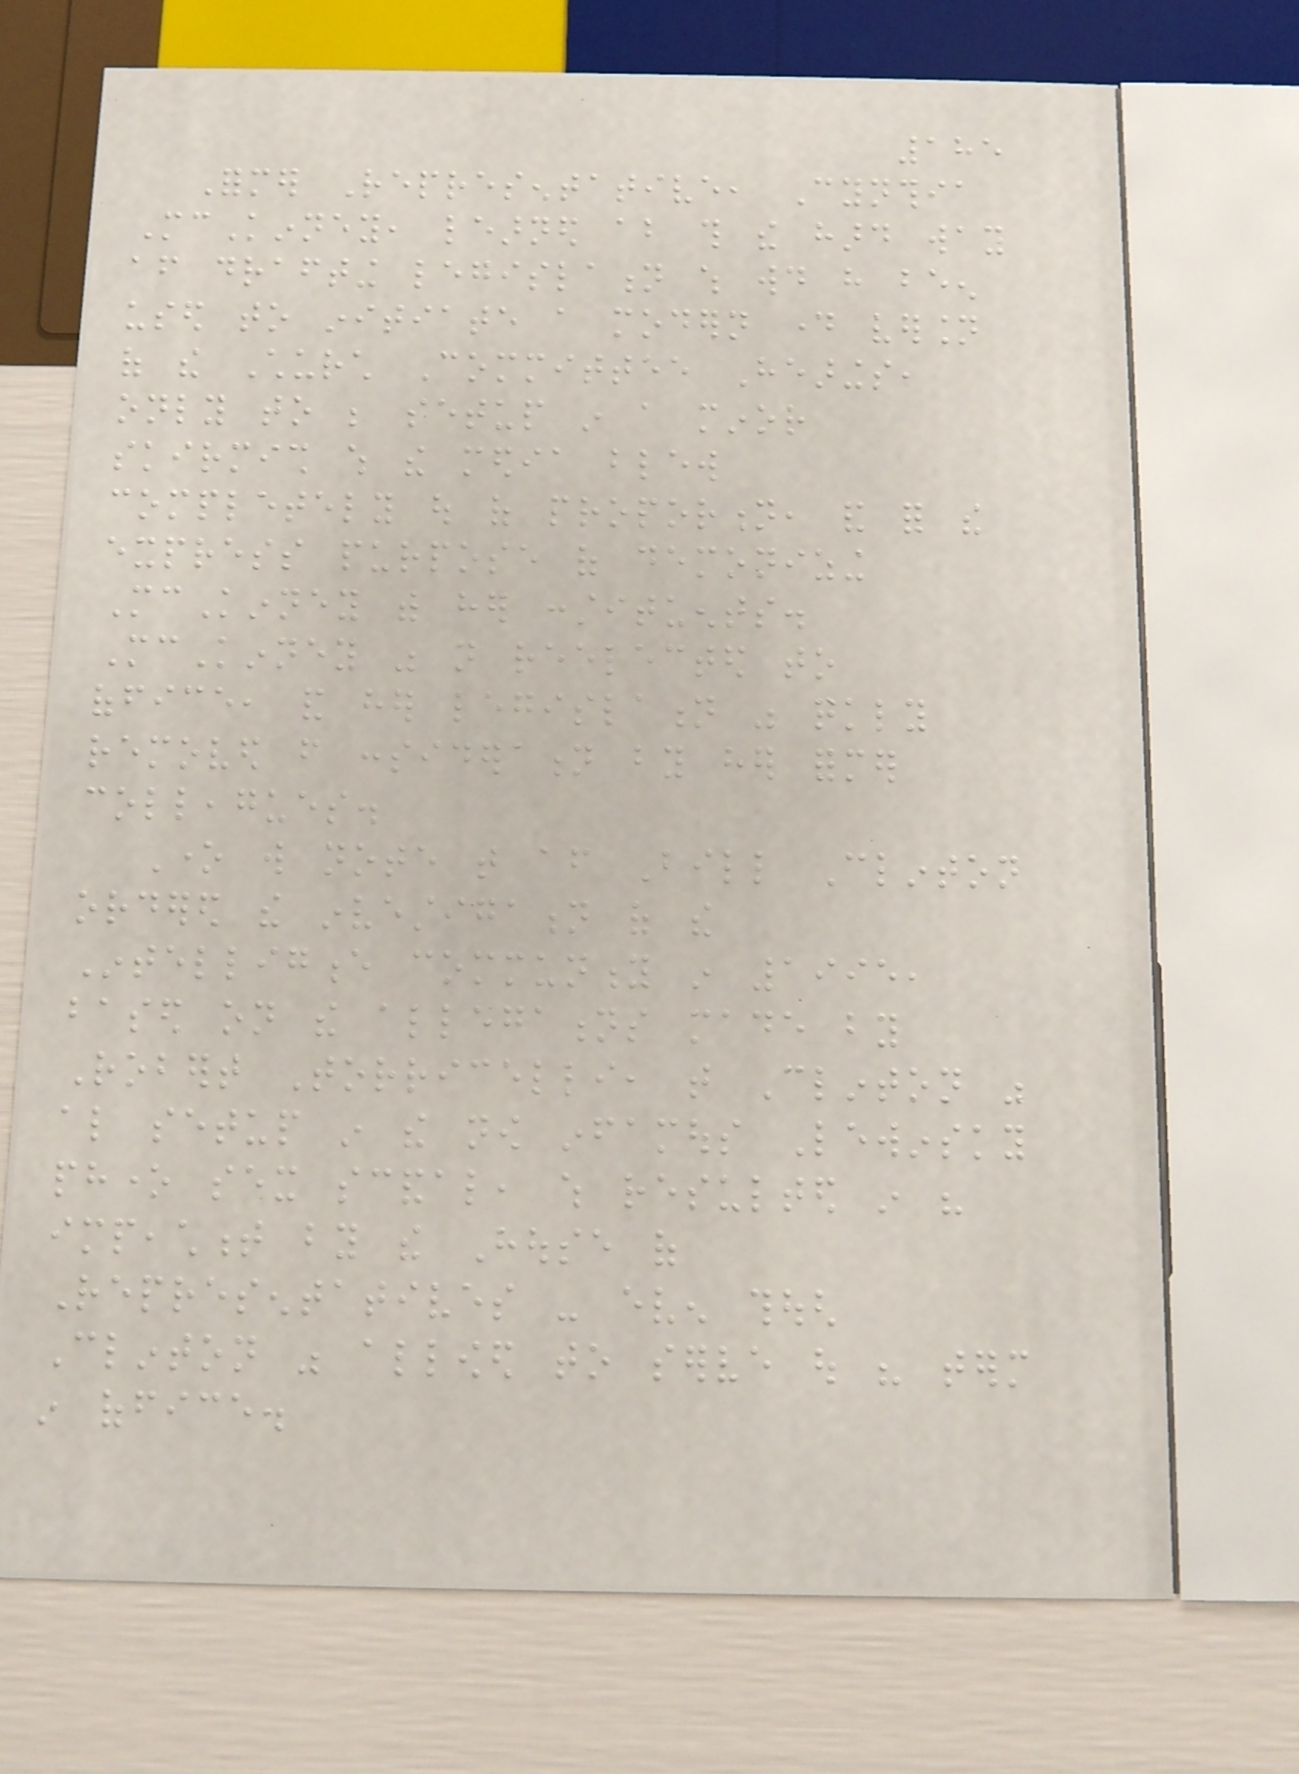185
Former Representative, Cynthia
McKinney, learned about this the hard way
after drafting legislation which would have been
used to initiate a modern day version
of the Church Committee Hearings,
only to be setup in a minor
skirmish which the media blew
completely out of proportion, and for the
express purpose of demonizing
McKinney with her constituents.
McKinney was not reelected to
office, and her legislation was quickly
removed from consideration by her former
colleagues.
One will note that after Bill Clinton
ordered the investigation of the
Intelligence community in 1995,
based on the allegations made by
Robert Torricelli, that Clinton was
also setup in the now infamous Lewinsky
phone sex scandal, which resulted in his
impeachment by the House of
Representatives - even though
Clinton was allowed to serve out his term
in office.
